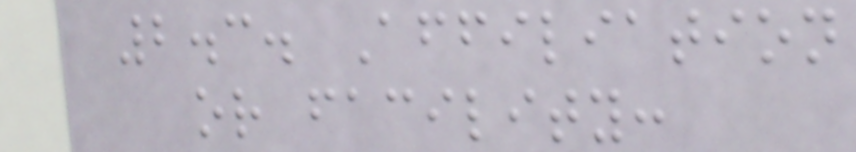2.3. Affiliation
or facility:
